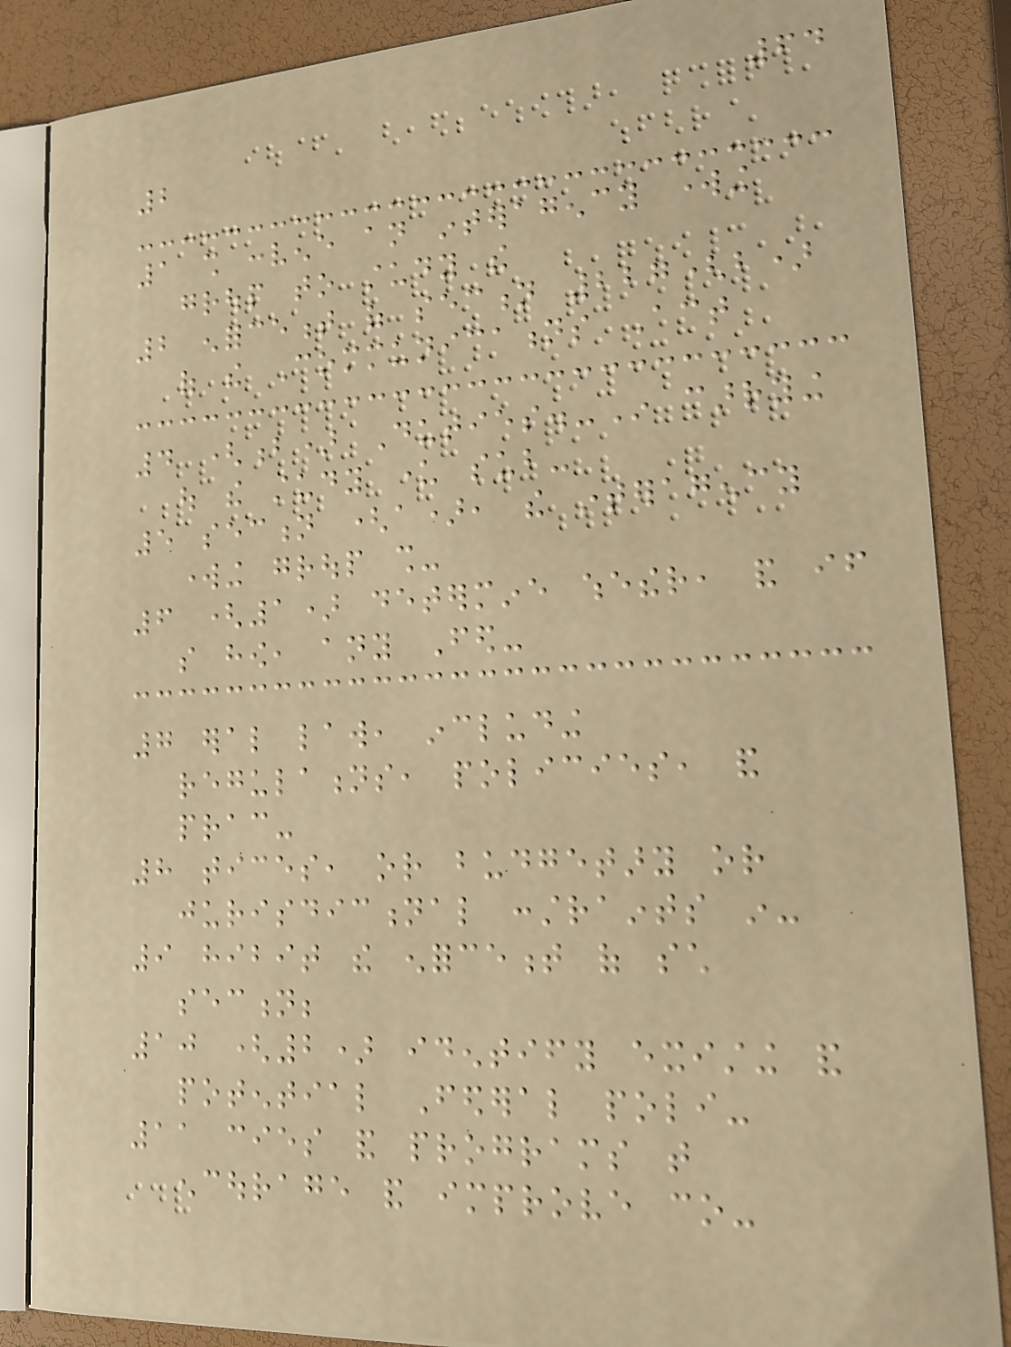64
2
1 shall convene an interagency working
group to study the
2 enforcement of section 227(b)
of the Communications Act
4 (b) Duties.-In carrying
out the study under sub-
5 section (a), the interagency
working group shall-
6 (1) determine whether, and if
so how, any Fed-
7 eral law, including
regulations, policies, and
prac-
8 tices, or budgetary or
jurisdictional constraints in-
9 hibit the enforcement of such
section;
10 (2) identify existing and
potential Federal poli-
11 cies and programs that
encourage and improve co-
